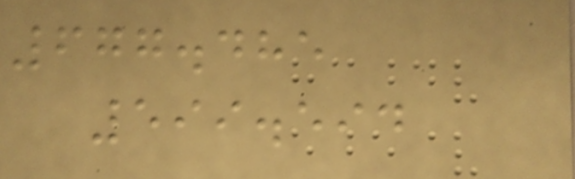677.485
599.594
